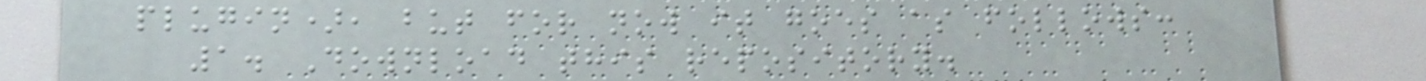plugin), but for now it goes as follows:
1. Download this repository.
